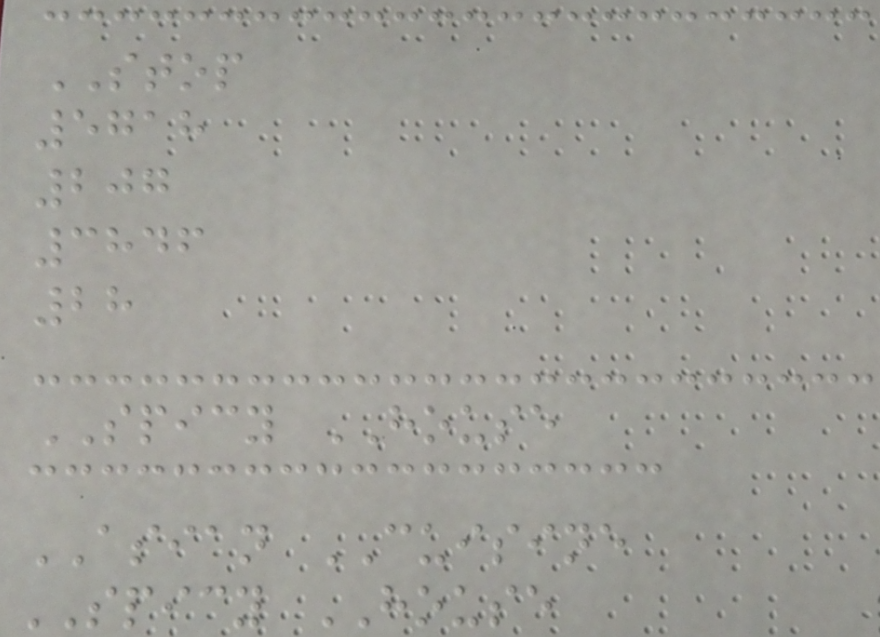STOP
5718
207
3846
28
SPICY HOUSE
ASIAN CUISINE
SPICY HOUSE
